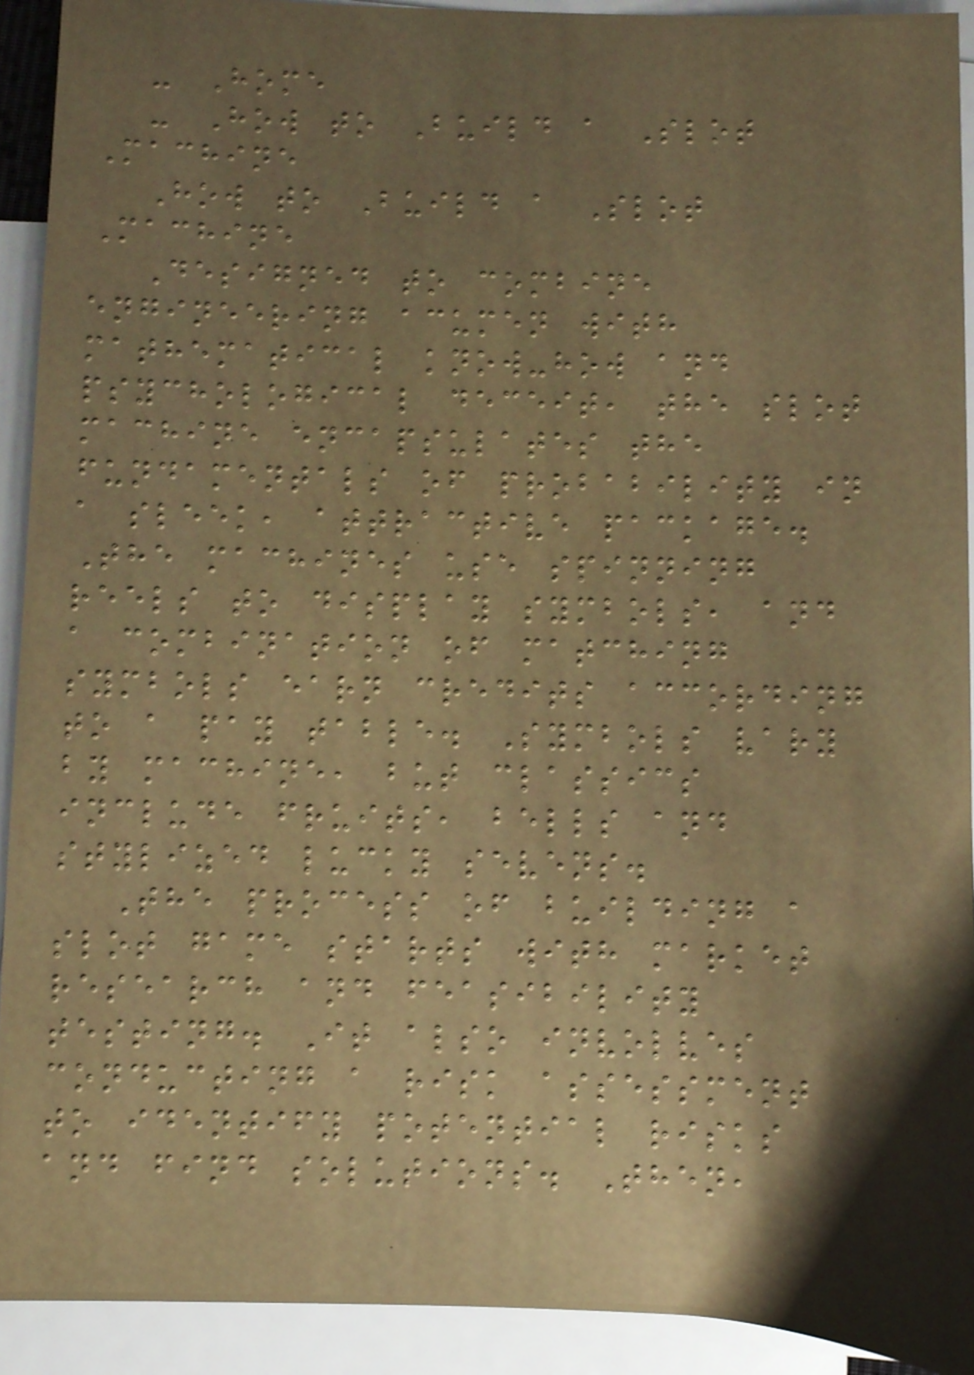- Home
- How to Build a Slot
Machine
How to Build a Slot
Machine
Designed to combine
engineering acumen with
mathematical know-how and
psychological deceit, the slot
machine encapsulates the
fundamentals of probability in
a sleek, attractive package.
The machines use spinning
reels to display symbols, and
a combination of matching
symbols earn credits according
to a pay table. Symbols vary
by machine, but classics
include fruits, bells and
stylized lucky sevens.
The process of building a
slot game starts with market
research and feasibility
testing. It also involves
conducting a risk assessment
to identify potential risks
and find solutions. Then,
